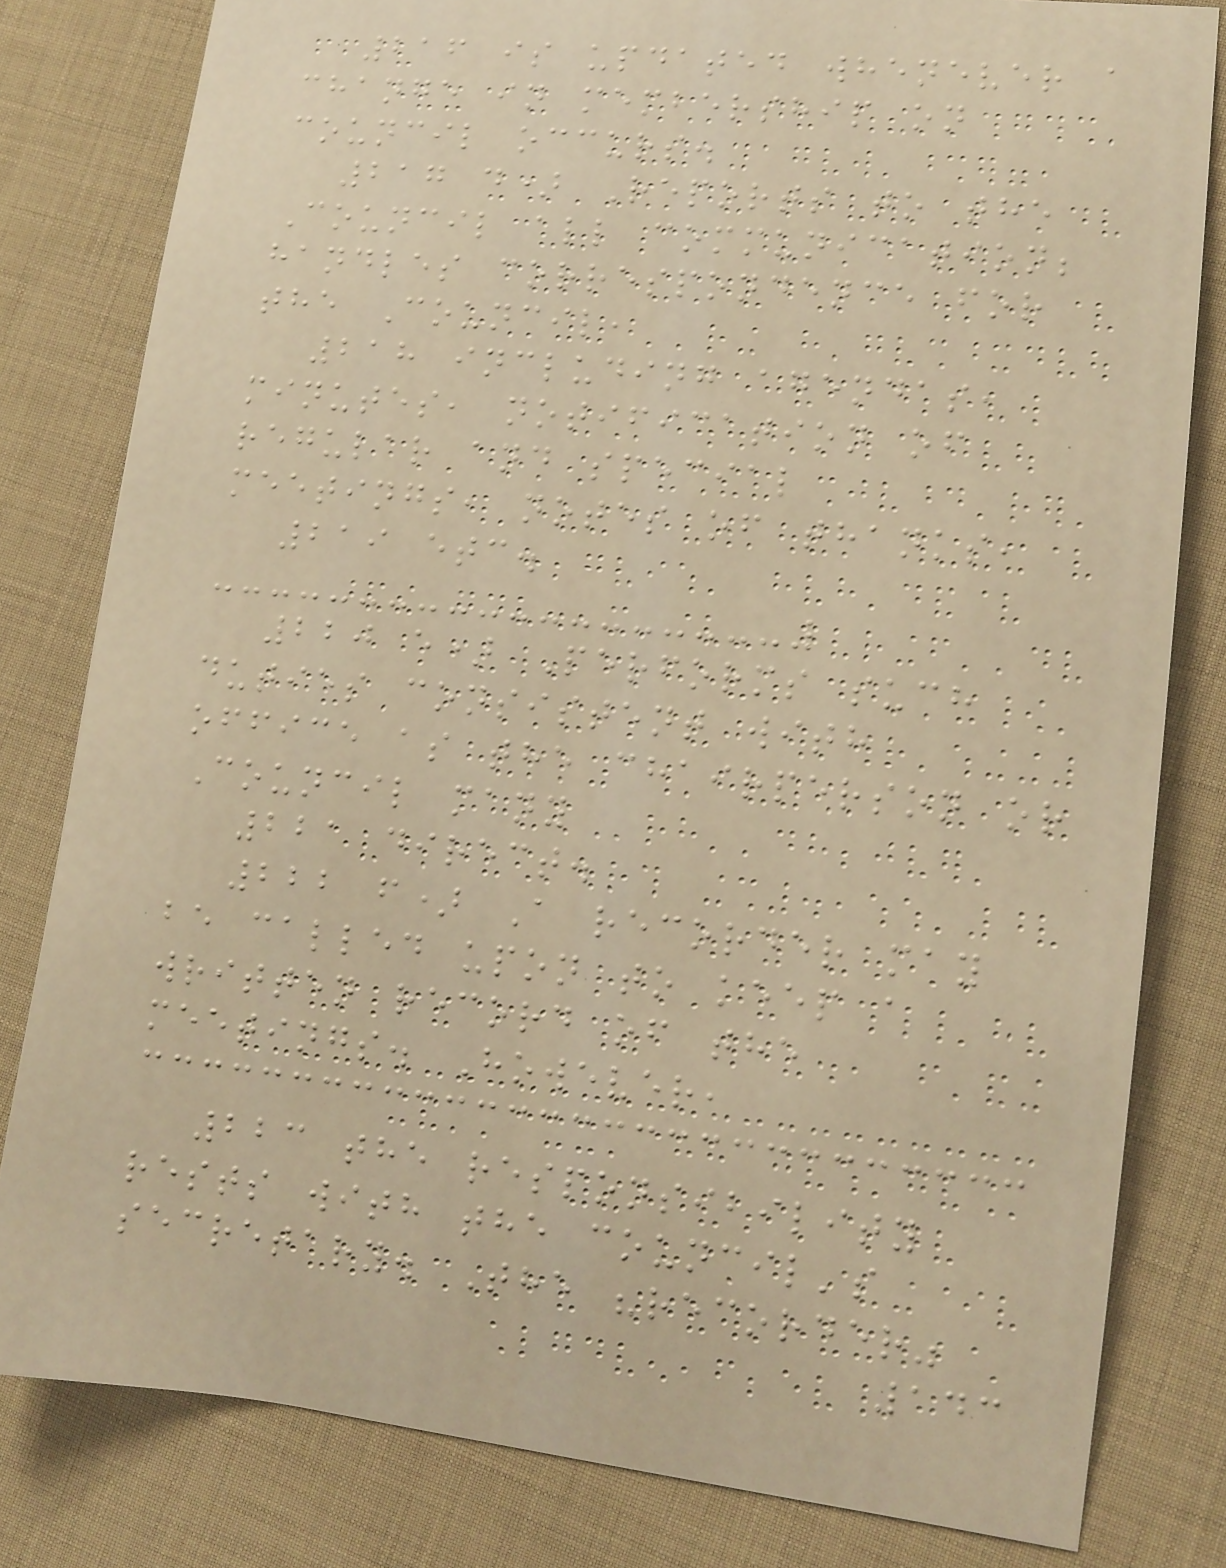216 is updated whenever a
change in membership on
council occurs.
217 d) Reports to the
Council all communication;
handles correspondence for
the Council,
218 including agendas,
minutes, notification of
regular and special
meetings, notes of thanks,
219 etc.
220 e) Performs such
duties consistent with
office as the chairperson or
Council many
221 direct.
222 f) A recorder may
be called upon to keep a
written record of the
meetings. However,
223 the responsibility
rests with the council's
secretary. The "recorder"
143
